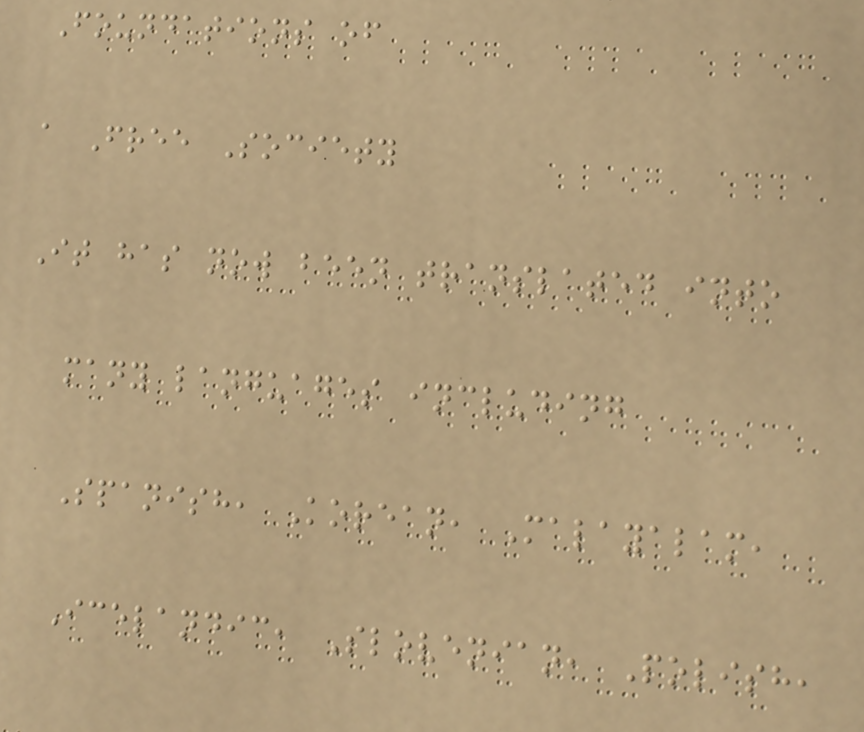Foundations of
a Free Society
It has now been translated into
many languages including
Spanish, Korean, Malayalam,
Icelandic, Slovenian, Polish,
